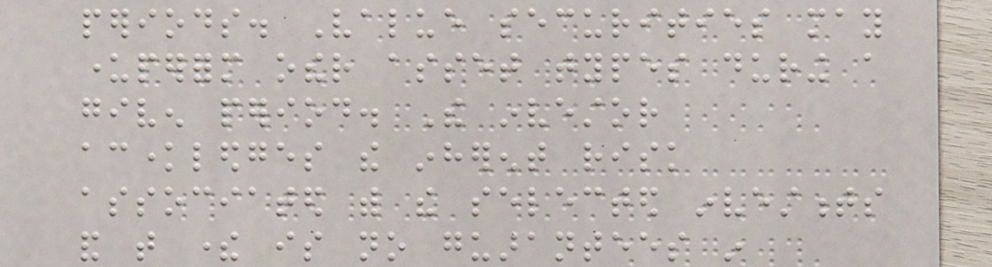periods. Value securities may
underperform other asset types during a
given period. The investor
acknowledges the inherent risk
associated with the selected investments
and that there is no guarantees in
